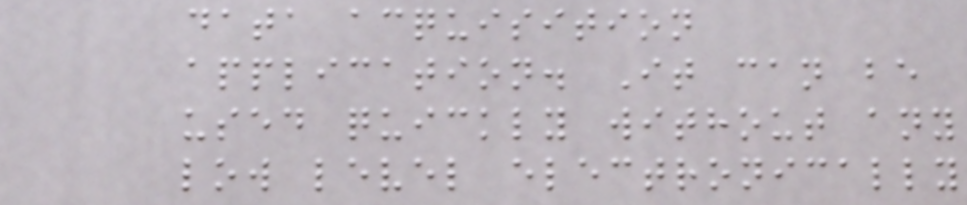data acquisition
application. It can be
used quickly without any
low level electronically
